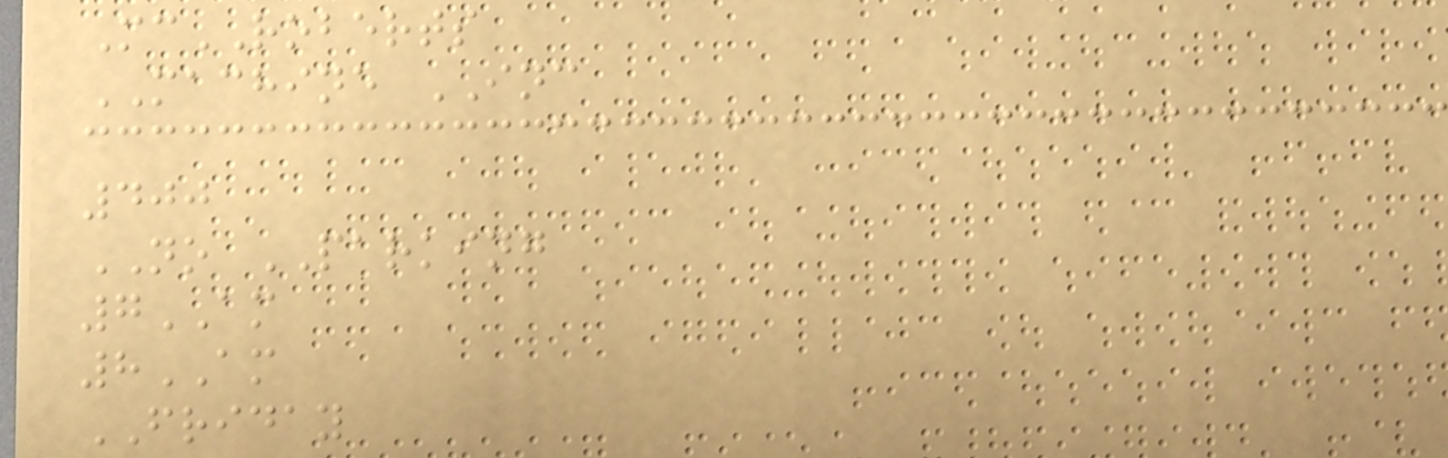McROBERTS
MACHINE INC
400
NO PARKING
7AM
8AM
FRIDAY
